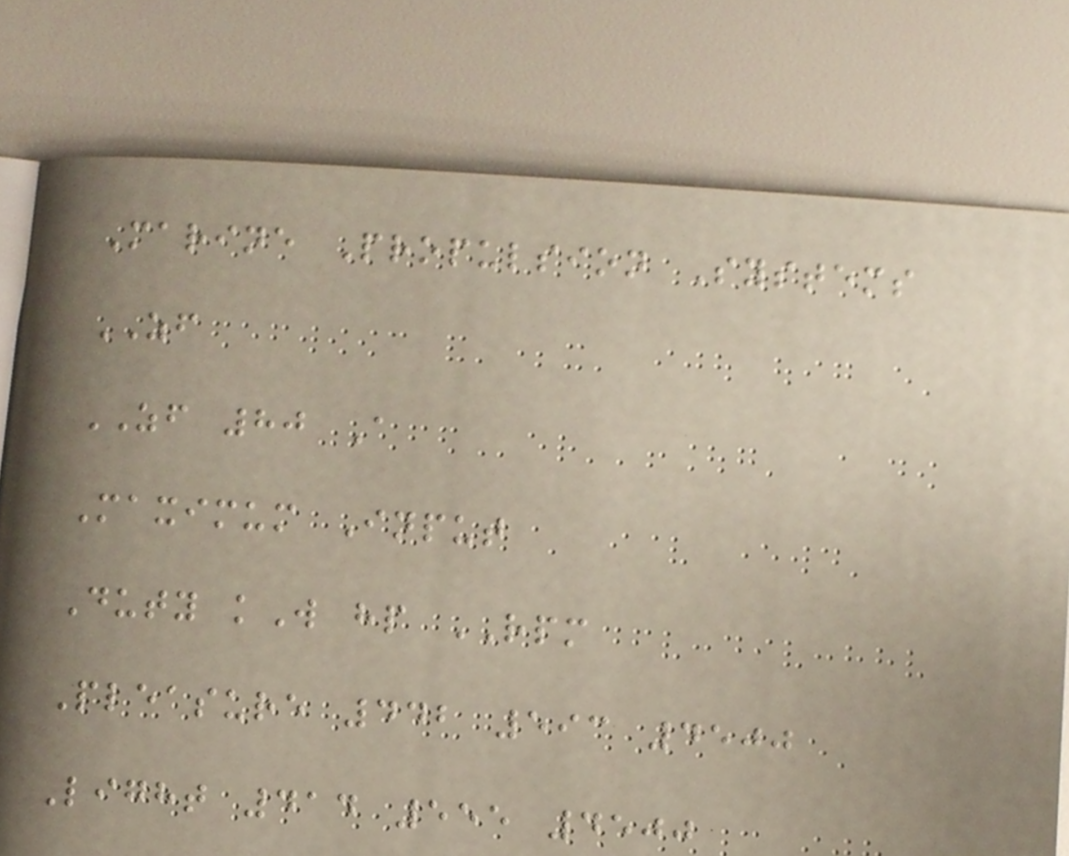Marine Propulsion Systems
ZF
ZF 80 A
Maximum Input
Duty kW hp RPM
Pleasure 442 593 4500
Light 414 555 4500
